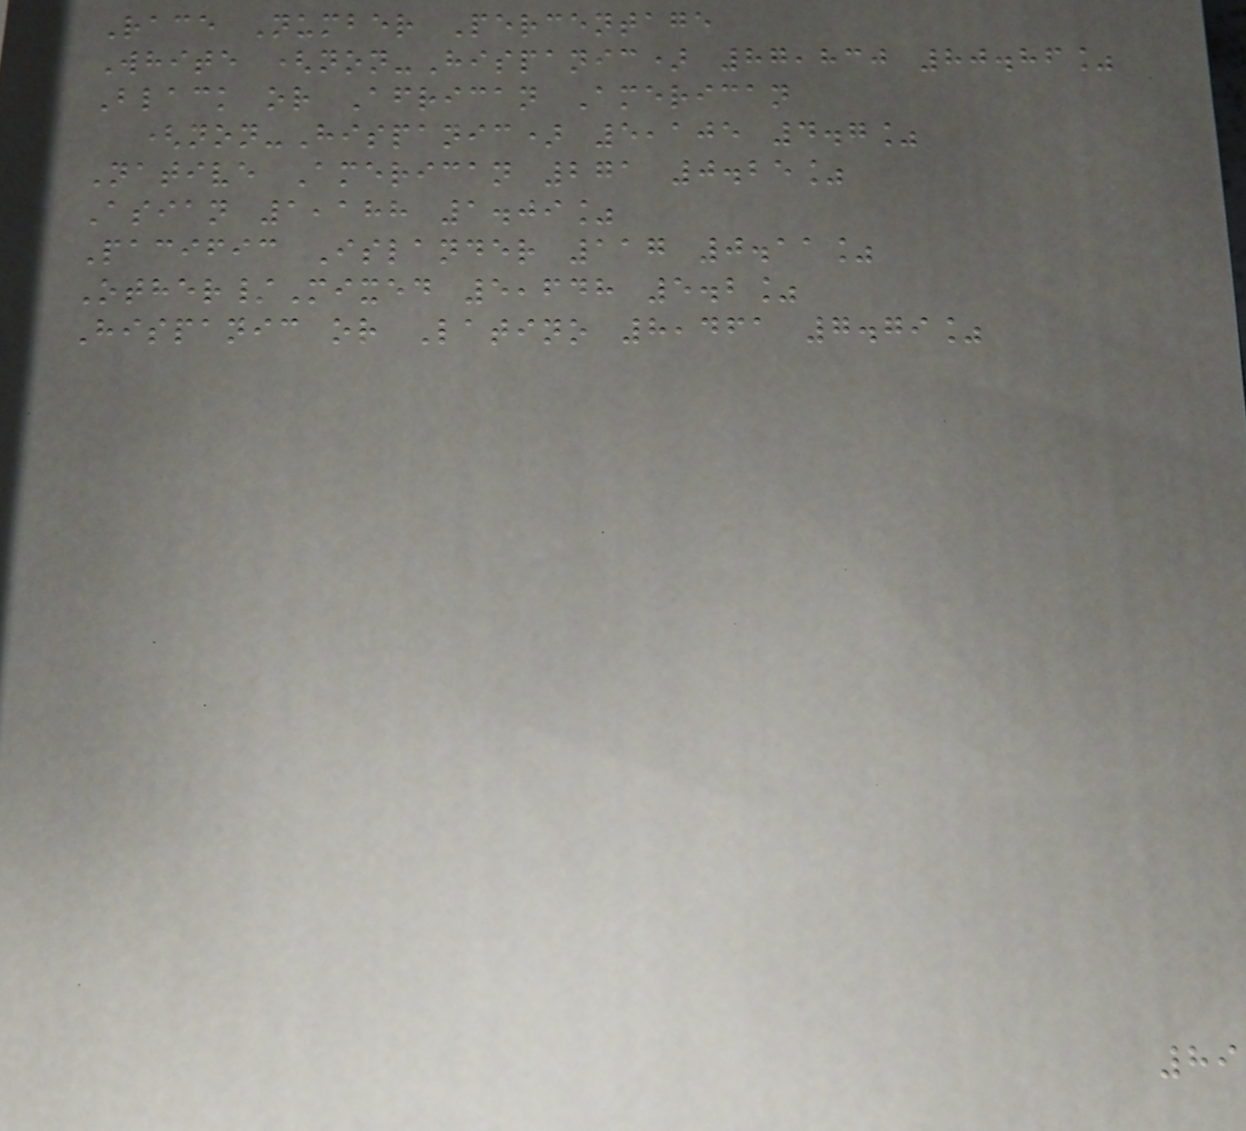Race Number Percentage
White (non-Hispanic) 87,830 80.86%
Black or African American
(non-Hispanic) 5,105 4.7%
Native American 271 0.25%
Asian 1,188 1.09%
Pacific Islander 117 0.11%
Other/Mixed 5,648 5.2%
Hispanic or Latino 8,461 7.79%
89
